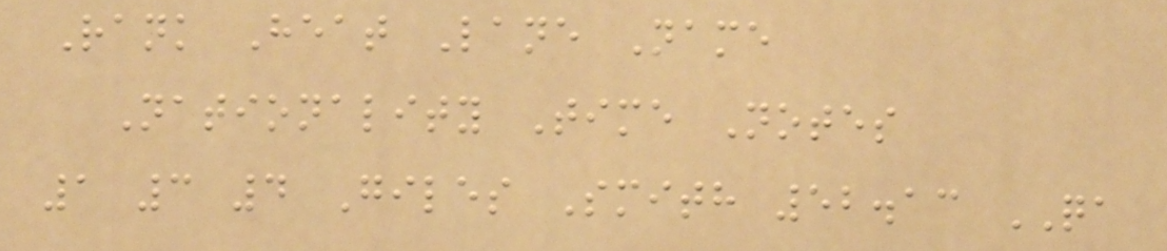Rank Heat Lane Name
Nationality Time Notes
1 3 4 Giles Smith 52.13 QA
